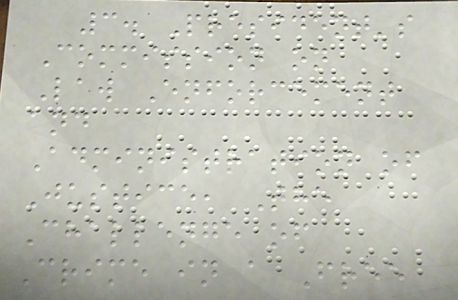3. President's
Commission on
Law Enforcement
and
Administration of
Justice, The
Challenge of
Crime in a Free
